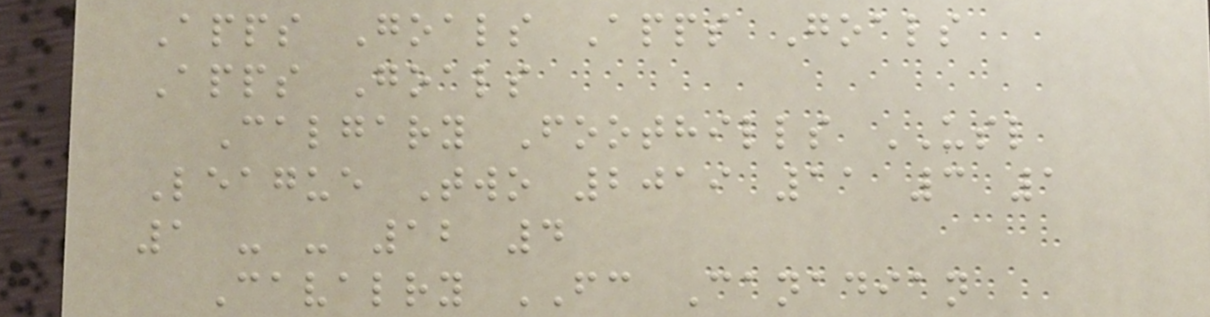Apps Goals Apps Goals
Apps Goals
Calgary Foothills USL
League Two 2019 11 3 1
1 - - 12 4
Cavalry FC Canadian
